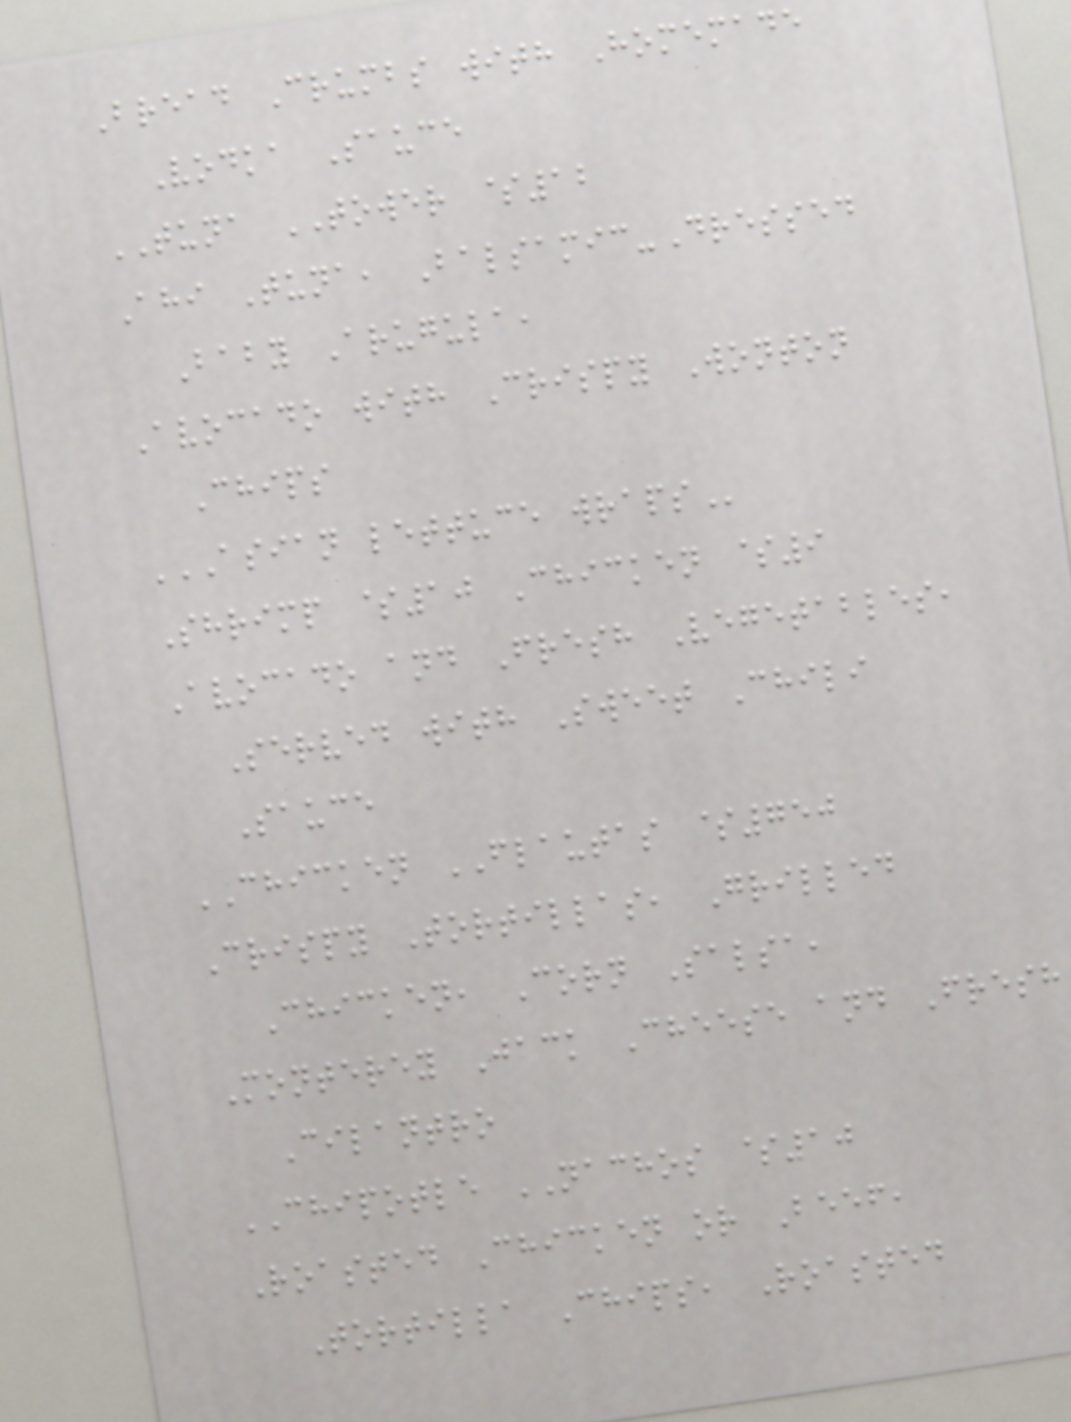Bread Crumbs with Homemade
Vodka Sauce
TUNA TOWER $12
Ahi Tuna, Balsamic-Dressed
Baby Arugula,
Avocado with Crispy Wonton
Chips
ASIAN LETTUCE WRAPS
Shrimp $10 Chicken $9
Avocado and Fresh Vegetables,
Served with Sweet Chili
Sauce
CHICKEN FLAUTAS $750
Crispy Tortillas, Grilled
Chicken, Corn Salsa,
Monterey Jack Cheese and Fresh
Cilantro
CHIPOTLE NACHOS $10
Roasted Chicken or Beef,
Tortilla Chips, Roasted
